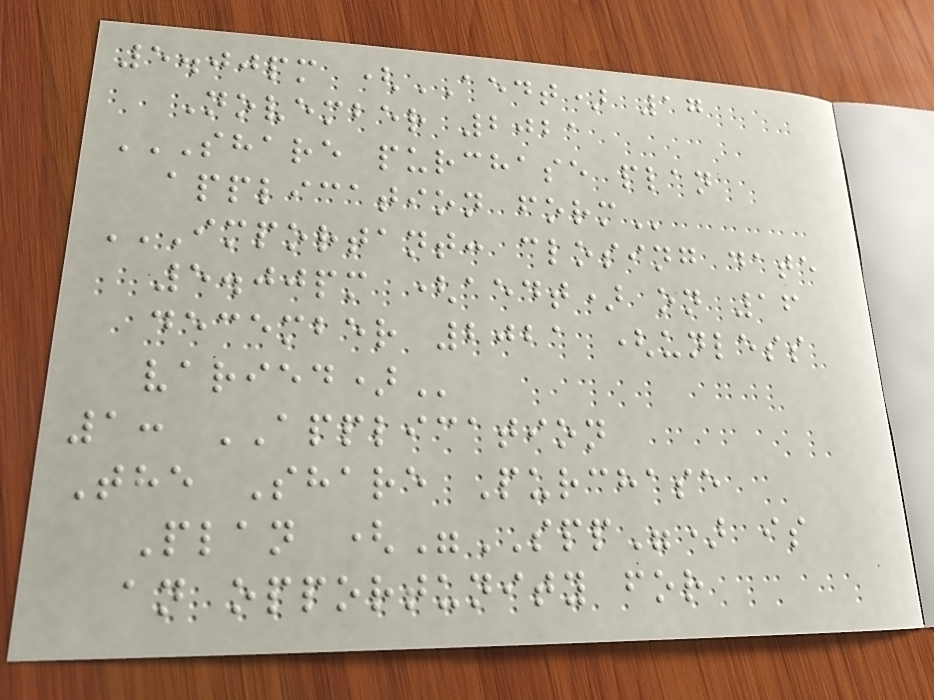5.00pm (AEDT) 17
November 2021
SHARE PURCHASE PLAN
APPLICATION FORM
IMPORTANT: CLOSING DATE
5.00PM (AEDT) ON 16
DECEMBER 2021 (UNLESS
VARIED)
1: APPLICATION
The Share Purchase
Plan ("SPP") is
an opportunity for
